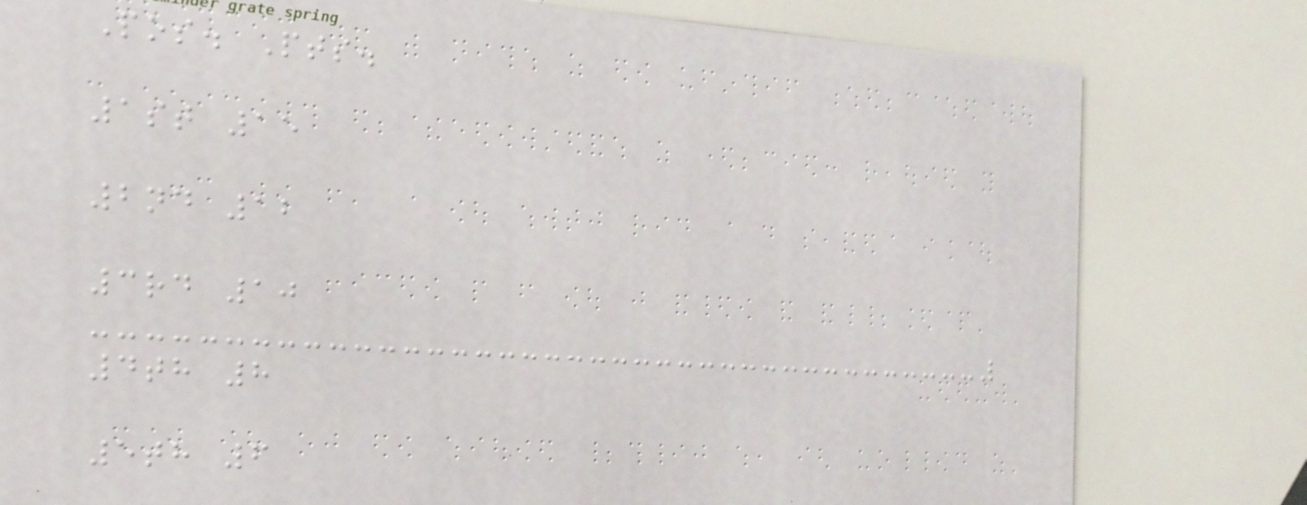Pos. Pts.
1st 15
2nd 12
3rd 10
4th 8
5th 6
